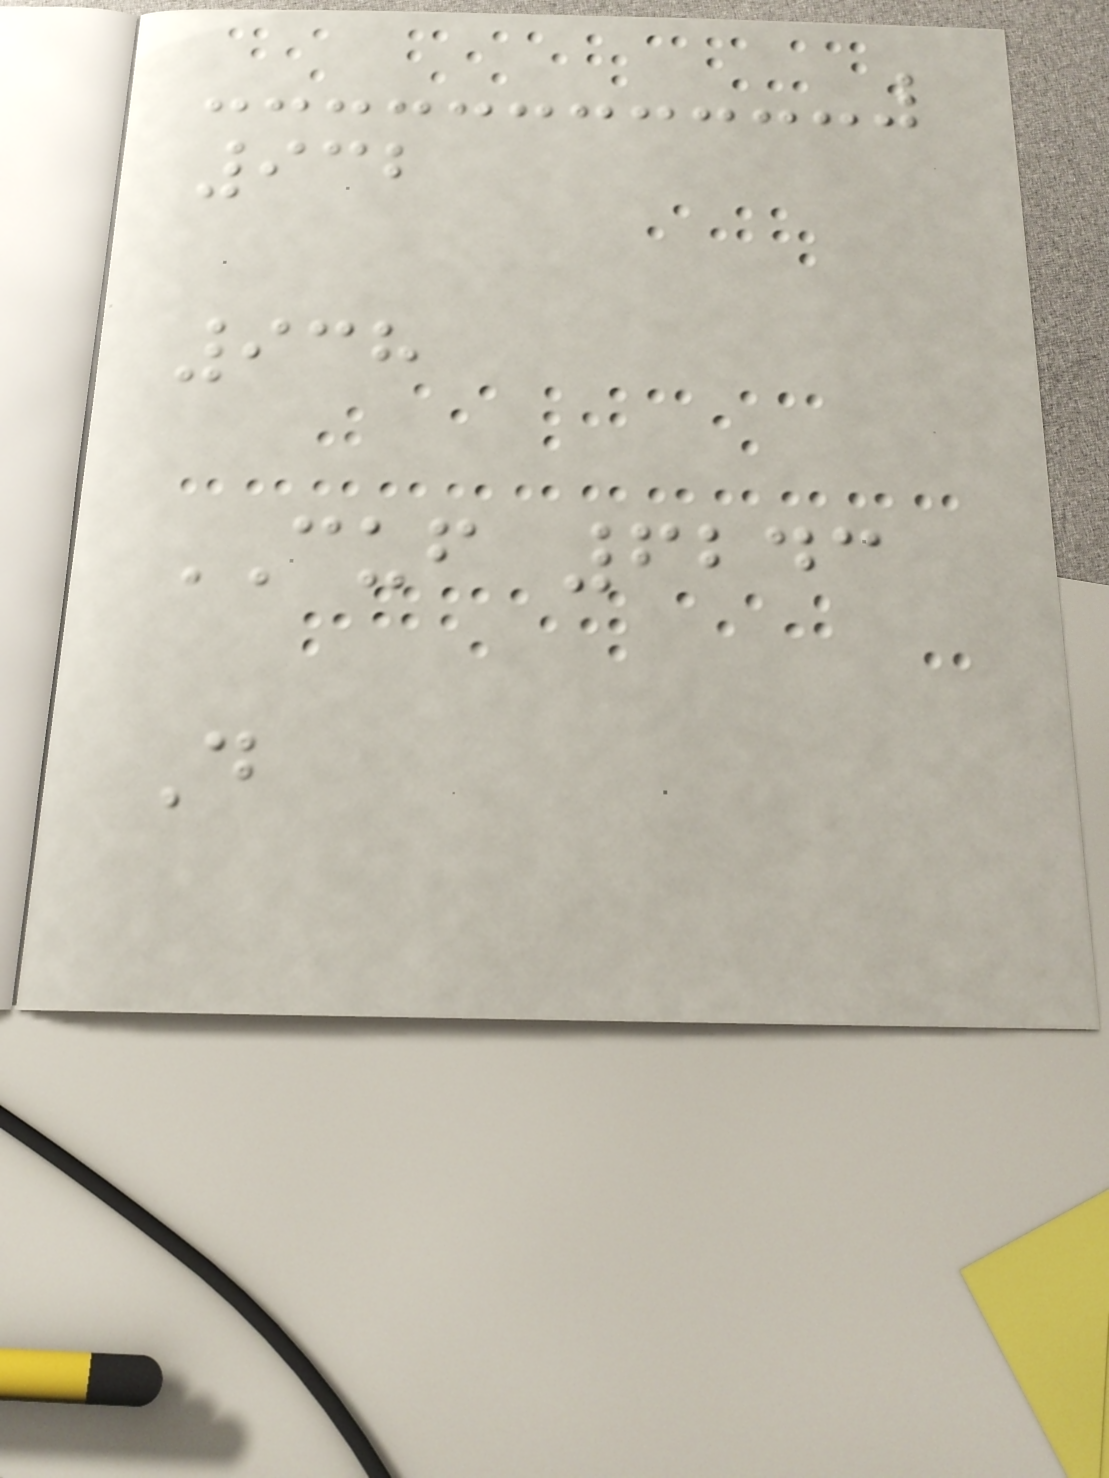932
938
CUF 6243
D
